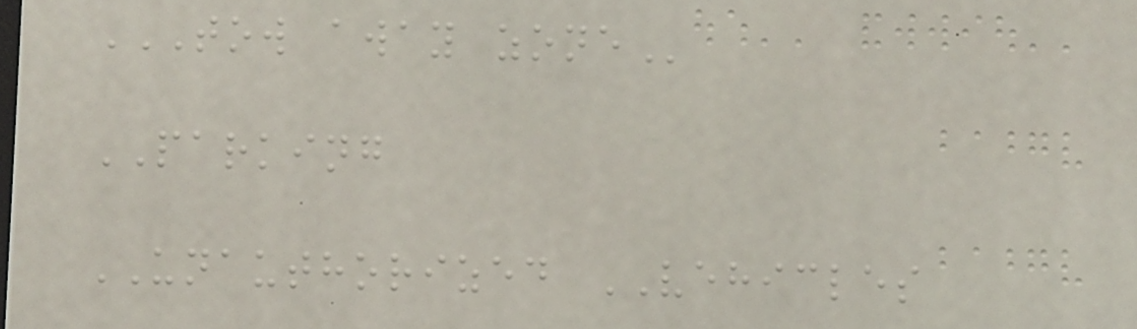TOW AWAY ZONE
PARKING
UNAUTHORIZED VEHICLES
